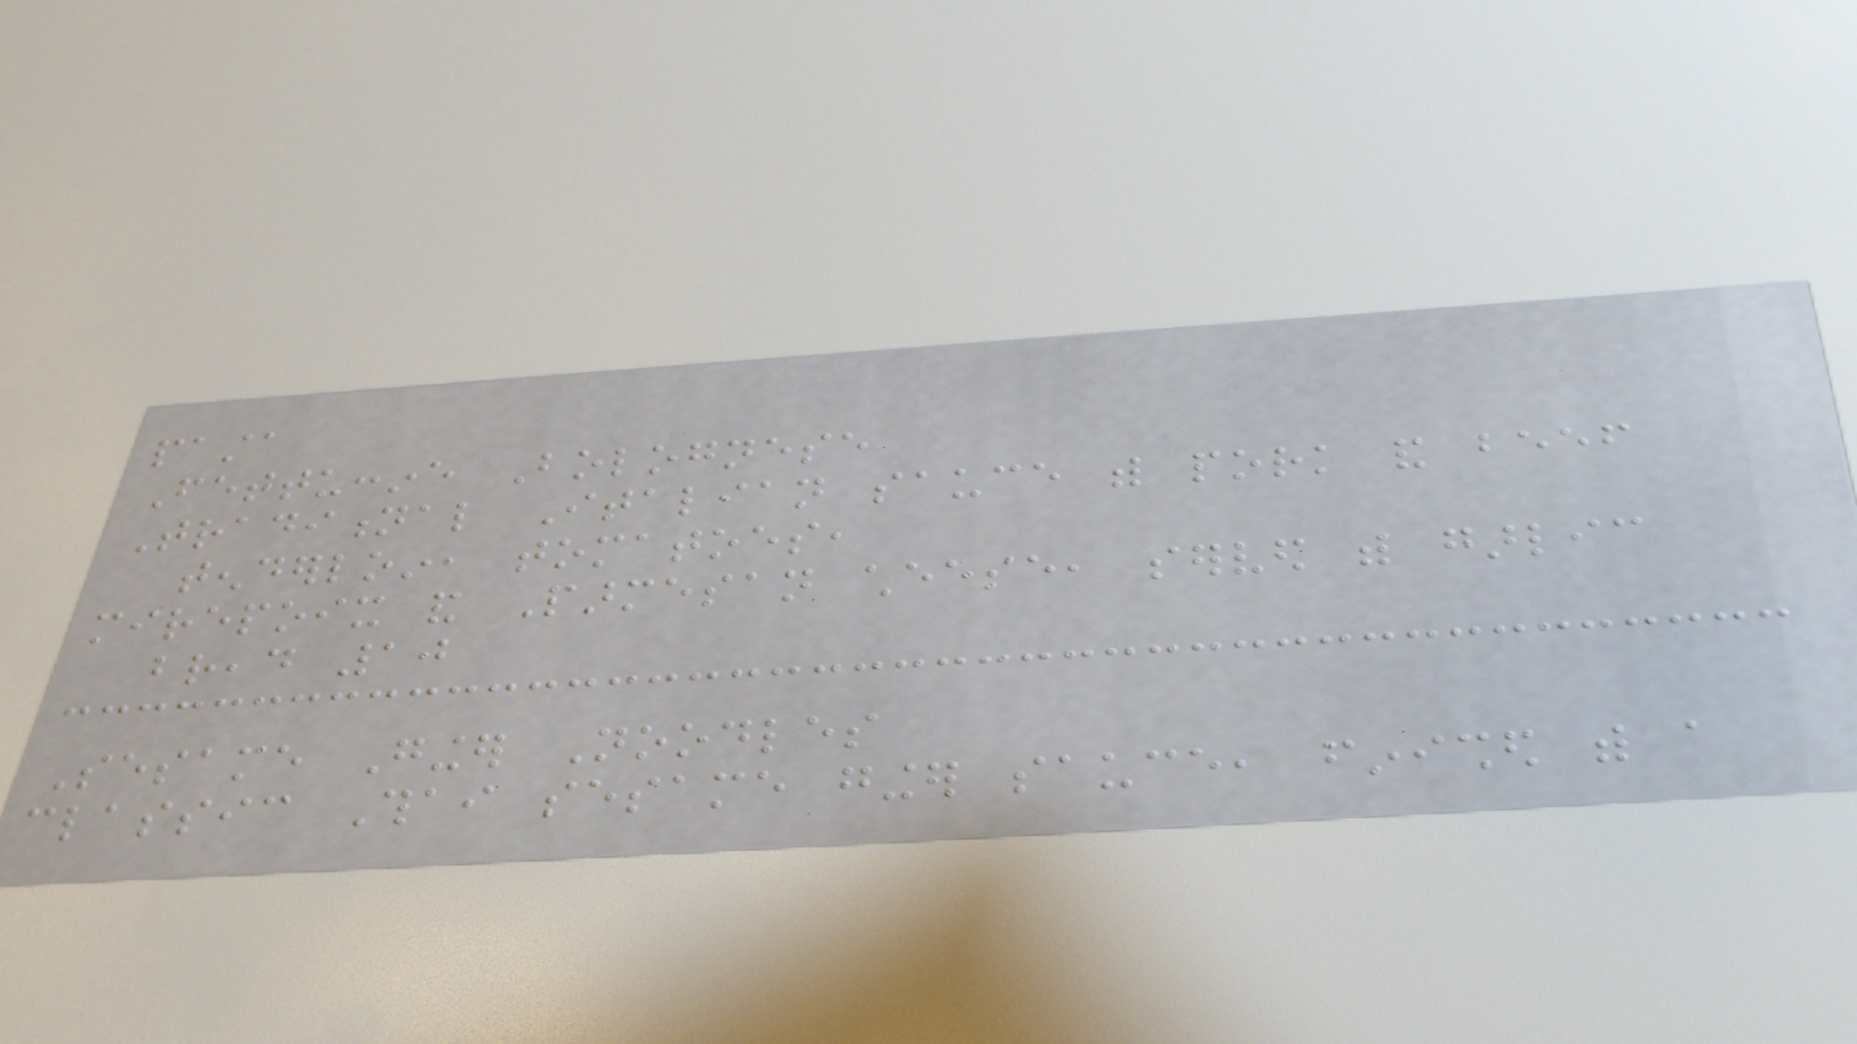pasta
Fettuccine Bolognese
Traditional Italian sauce with pork and beef
tenderloin, tomatoes,
mirepoix and Parmesan cheese, served with garlic
bread 10
Sesame Ginger Noodles
classic Thai sesame ginger sauce, finished with a
